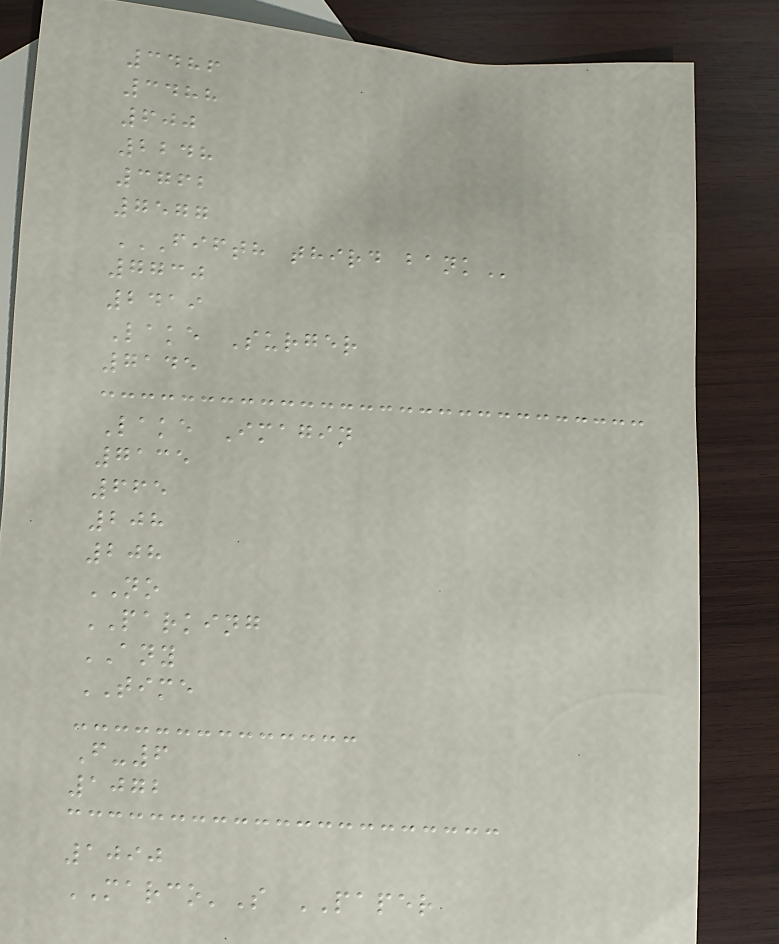3486
3488
600
2248
3762
7577
FIFTH THIRD BANK
7730
2419
Lake Surger
7145
Lake Imagin
7135
665
208
208
NO
PARKING
ANY
TIME
F-6
1072
1090
MARCO'S PAPER
